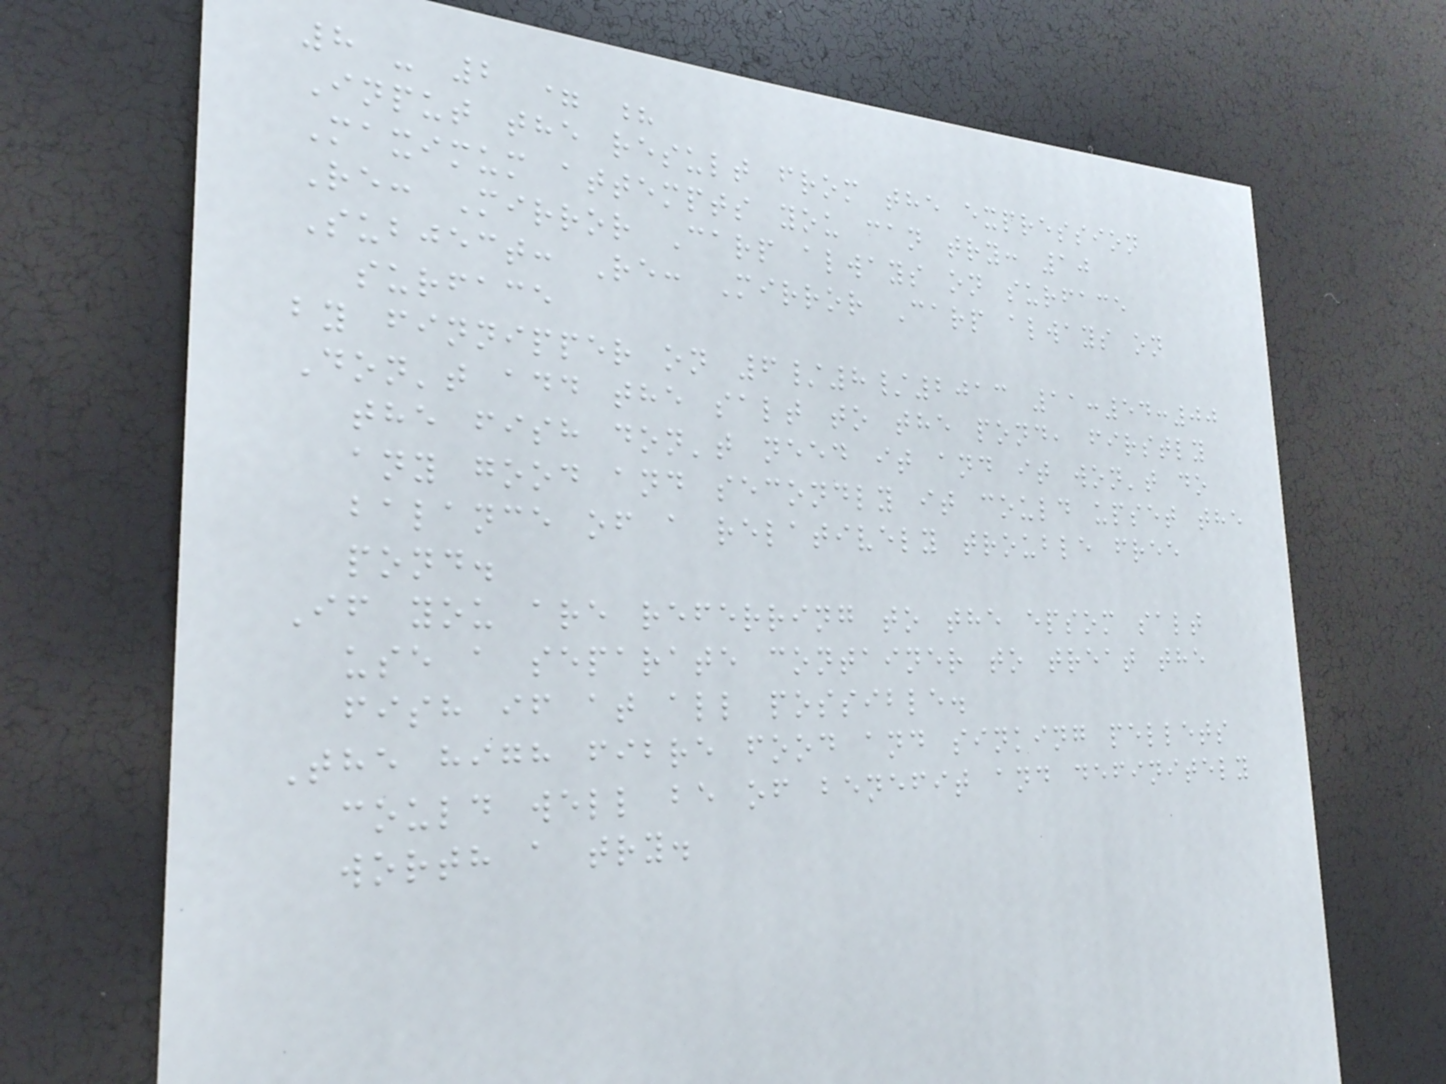8 - 2 = ?
Input the result from the expression
Maximum attempts you can try: 10
Re: Mirror Carp always on surface
Subject: Re: Mirror Carp always on
surface
by finnipper on 6/8/2013 11:54:00
Don't add the salt to the pond, firstly
the fish don't need it and it won't do
any good and secondly it could upset the
balance of a relatively trouble free
pond.
If you are referring to the epsom salt
use a separate container to treat the
fish if at all possible.
The high fibre food and sinking pellets
could well be of benefit and definitely
worth a try.
